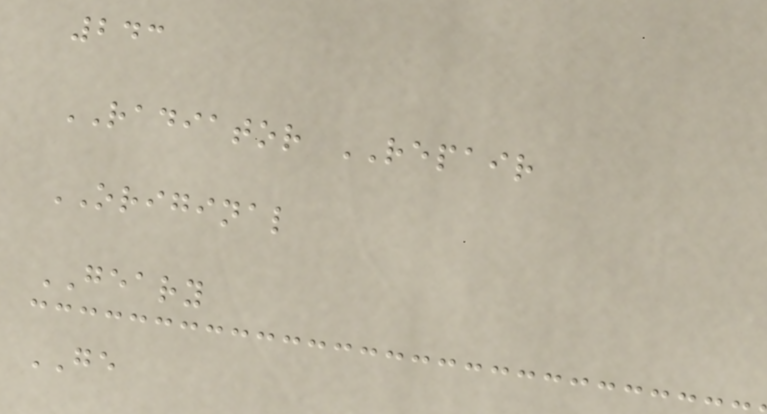243
RADIATOR REPAIR
ORIGINAL
GEARY
GE
